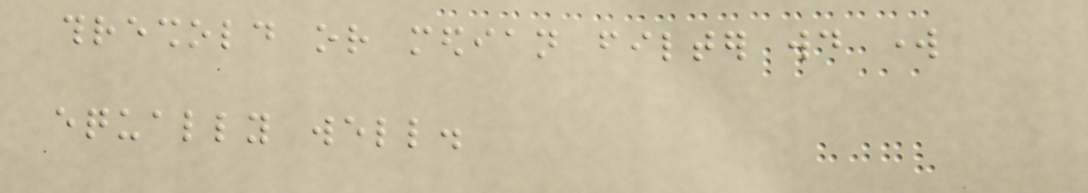threshold or median filter would work
equally well.
